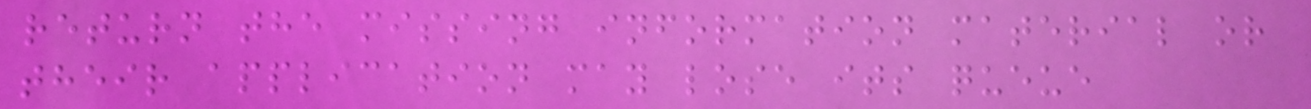return the missing information material or
their application may lose its queue
